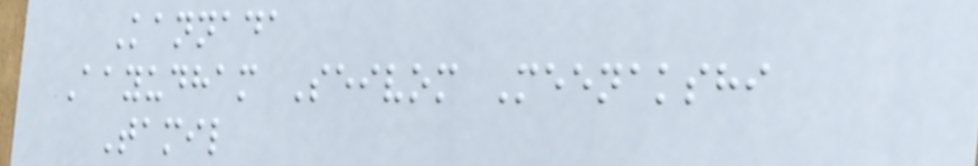Kannada
Aayudham Seivom Meenakshi
Tamil
